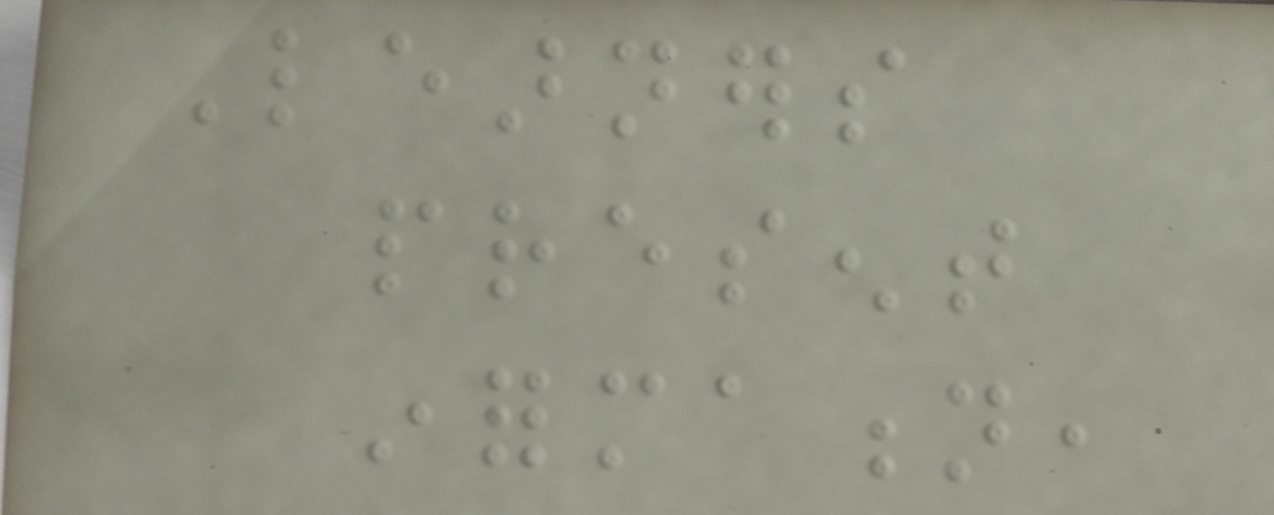Learners
present
information,
